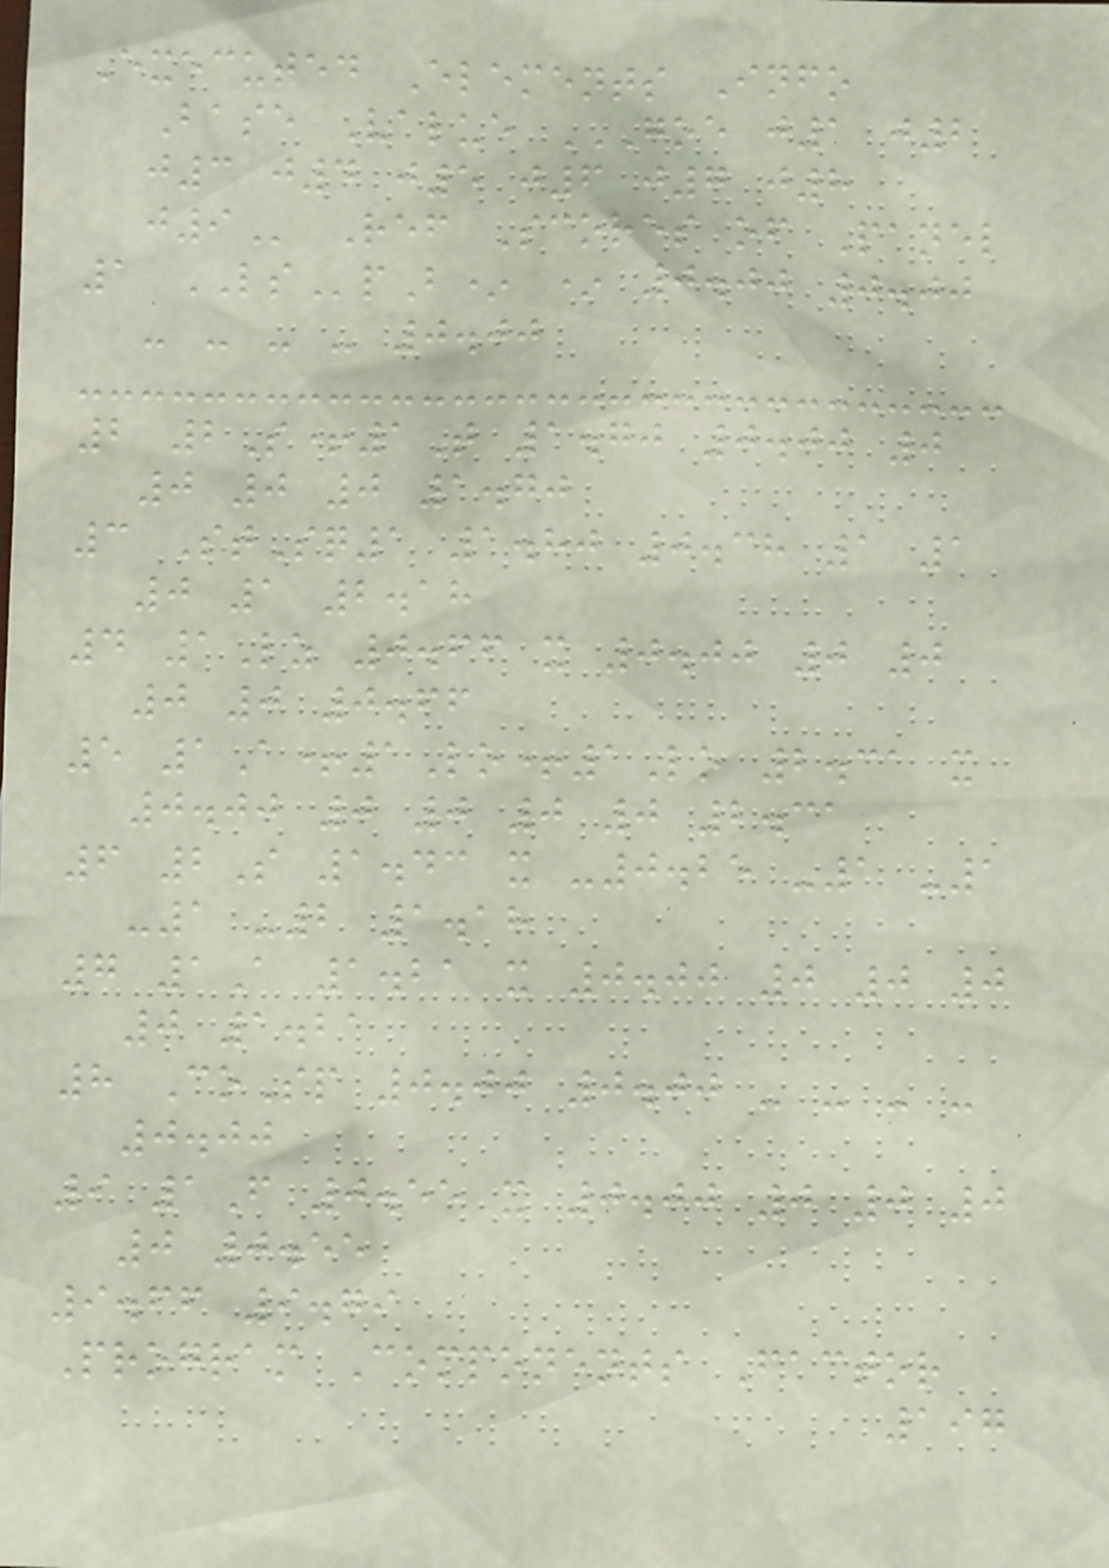Executed Elements Info
Base Value GOE J1 J2
J3 J4 J5 J6 J7 J8
J9 Ref Scores of Panel
1 LSpB* * 0.00 0.00
- - - - 0.00
2 2S+1T 1.70 0.00 0
0 0 0 1.70
3 StSq1 1.80 0.38 1 1
0 1 2.18
4 1Lz 0.66 x 0.00 0 0
0 0 0.66
5 1A+1Lo+1Lo 2.31 x
0.00 0 0 0 0 2.31
6 2S 1.43 x -0.25 -1 -1
-1 -2 1.18
7 1A 1.21 x 0.00 0 0 0
0 1.21
8 CoSp 0.00 0.00 - - - -
0.00
9 1F 0.55 x 0.00 0 0 0
0 0.55
9.66 9.79
Program Components Factor
197
